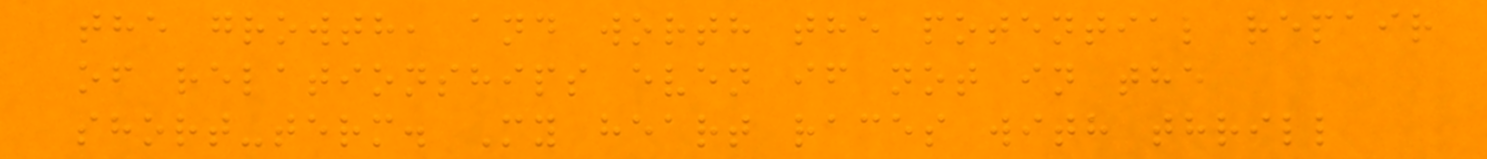the growth, and worth the potential repair
of relationships even if not in the
short-term. My heart races with thrill
